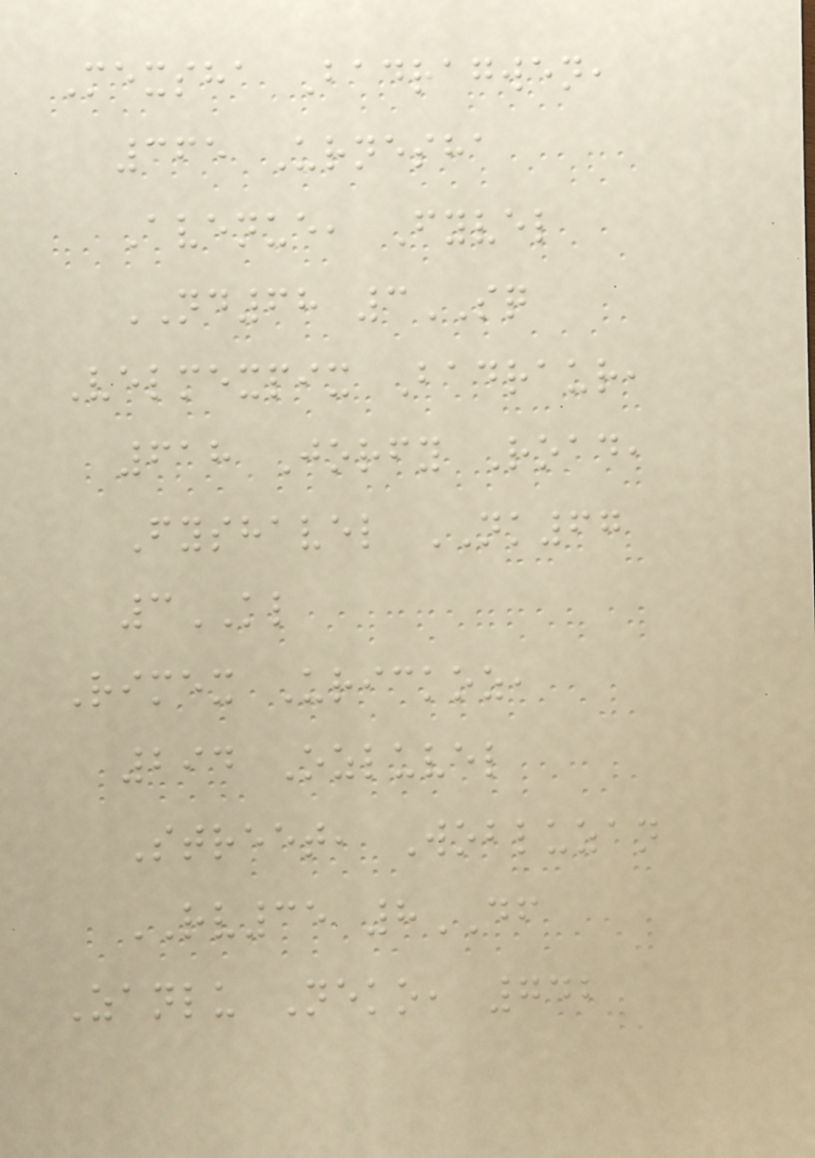Mexsha Badragwen,
365 Urnesha
Avenue, Fyvel
ND68 3SQ
Velmexpix Badraur,
618 Jorfy Road,
Fyshavel NK67
3KL
Rimex Urickoz,
294 Ozluvel
Street, Wobluzan
RV35 8DF
Zanlu Neko, 742
